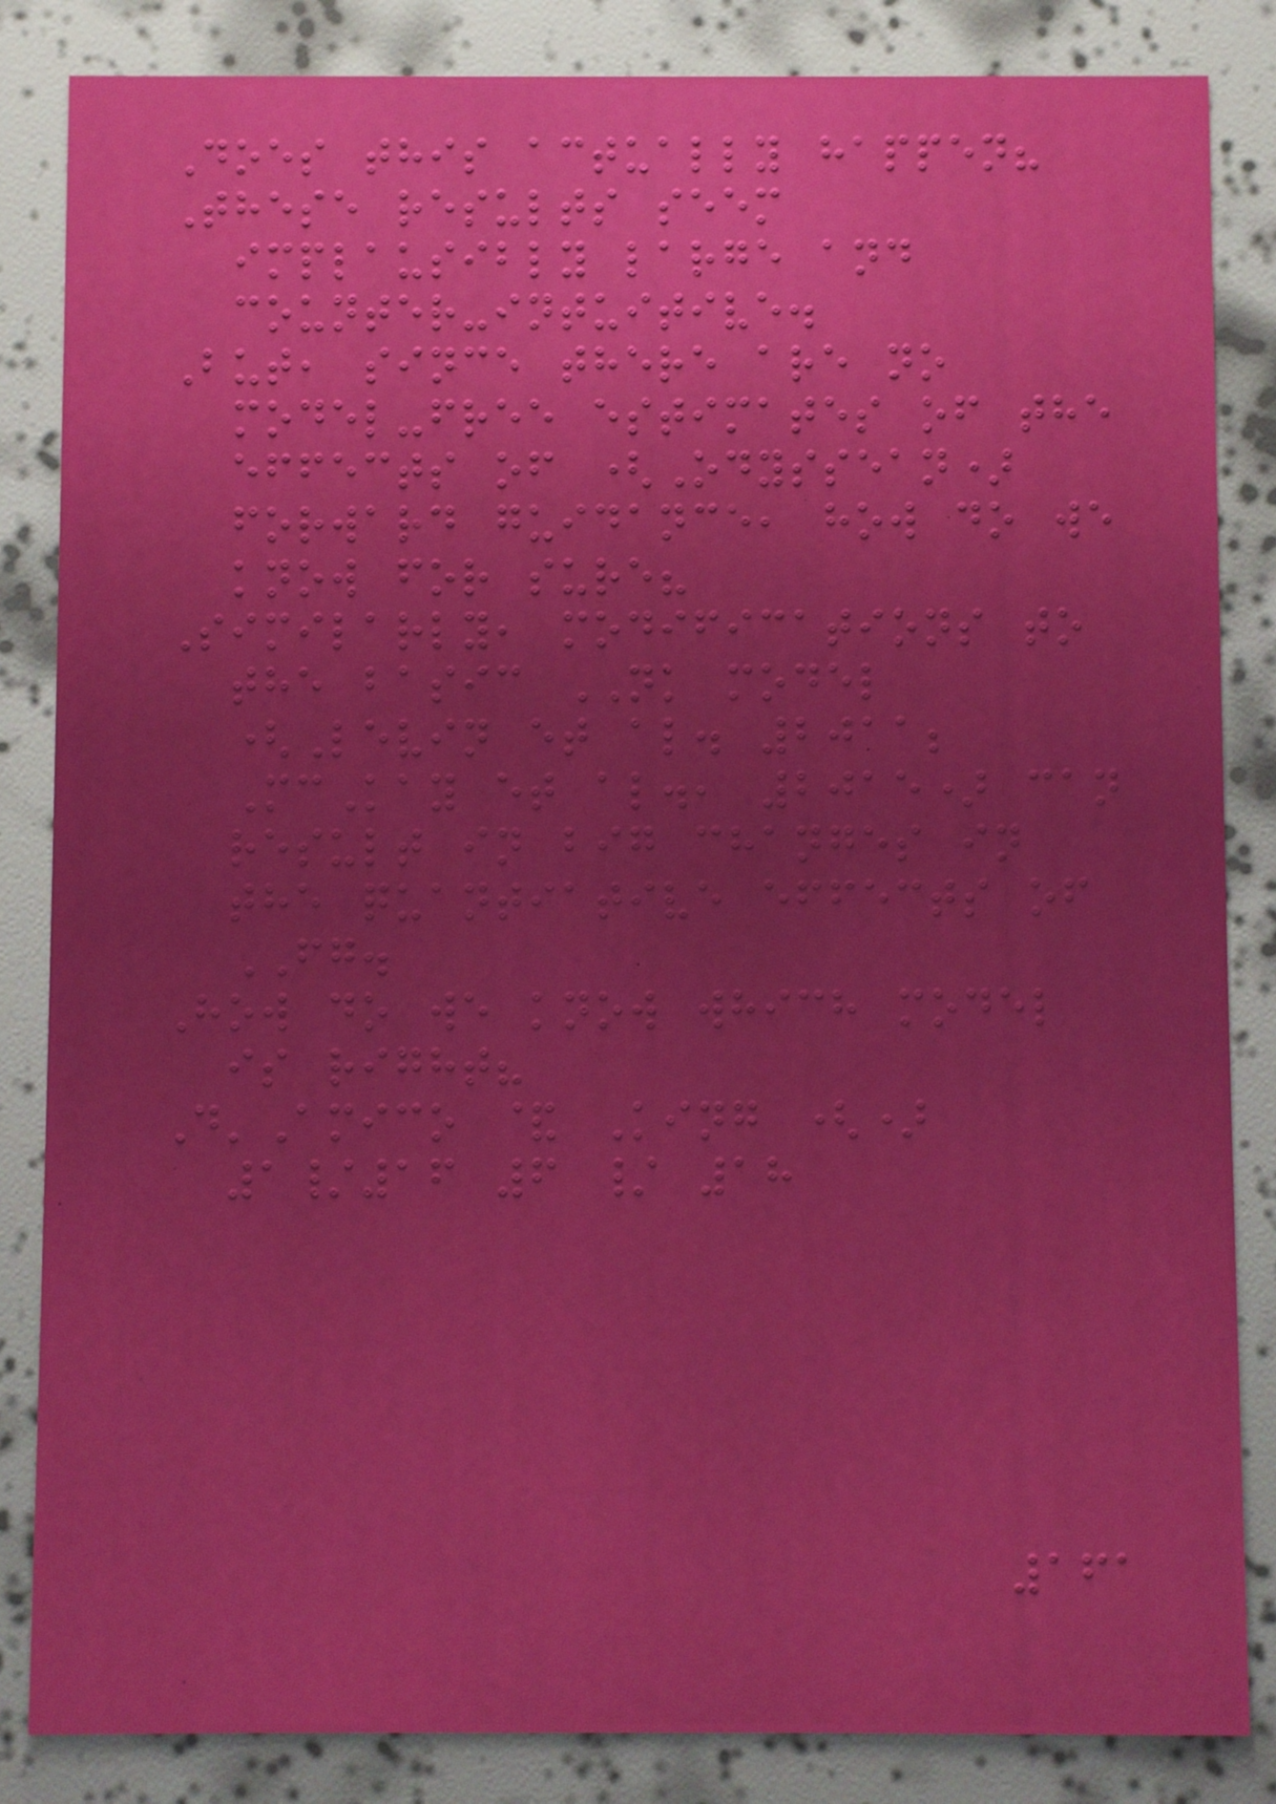Does this actually happen?
These results seem
implausibly large and
counter-intuitive.
But, since there are no
model-free estimates of the
effects of (Odyssean)
forward guidance, how do we
know for sure?
Similarly, modifications to
the basic NK model
(Levin et al. 2011;
McKay et al., 2015) can
result in big changes in
the quantiative effects of
FG.
How do we know which model
is right?
D'Amico & King ()
1/16 6 / 18
161
